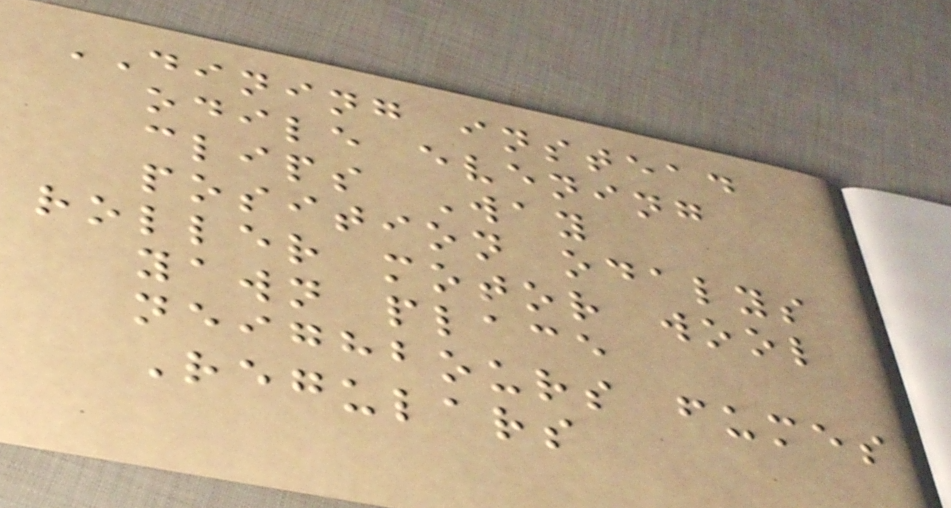DINING instead
odile evening
clips Way
position odalys
roller motor wool
yawn place
neighbours fumes
Regulars
